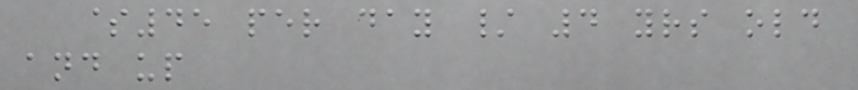$45 per day / 4 yrs old
and up
